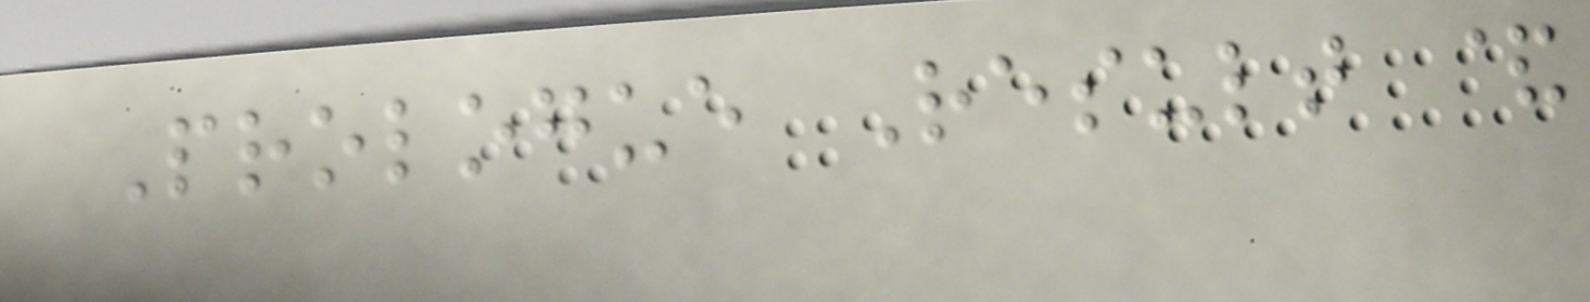Prologue Result &
